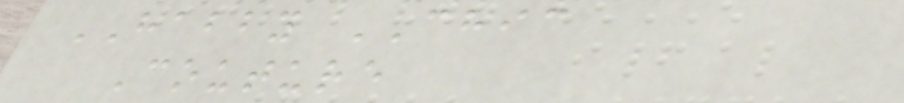HABBY CHIC
Couture
